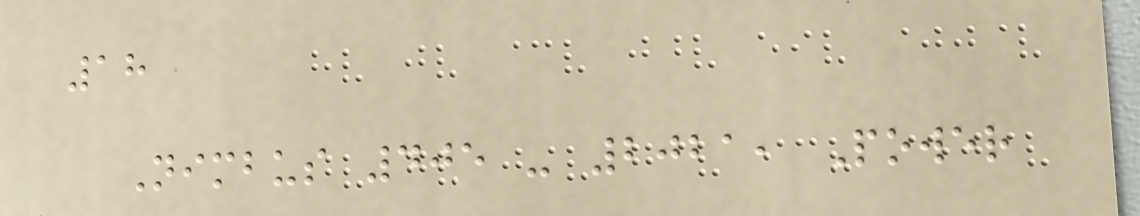18
Nimbus 405 - 2021, Power
